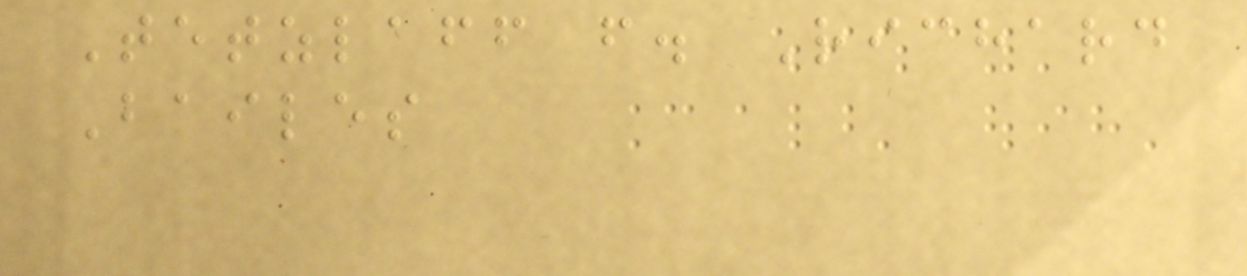Tetzlaff f. Richard
Bailes
